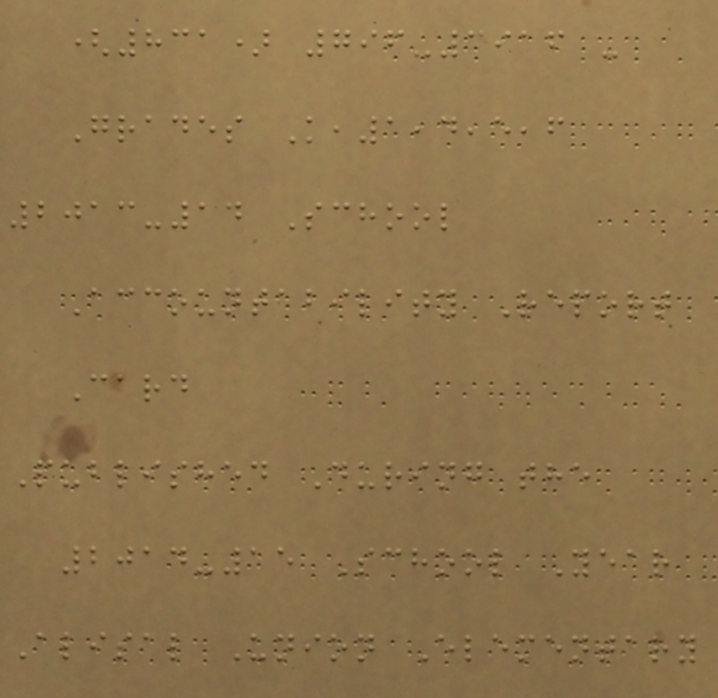(831) 796-3916 -
Grades K,1,4,5,6
2013-14 School
Accountability Report
Card
Published During the
2014-15 School Year
Alisal Union Elementary
